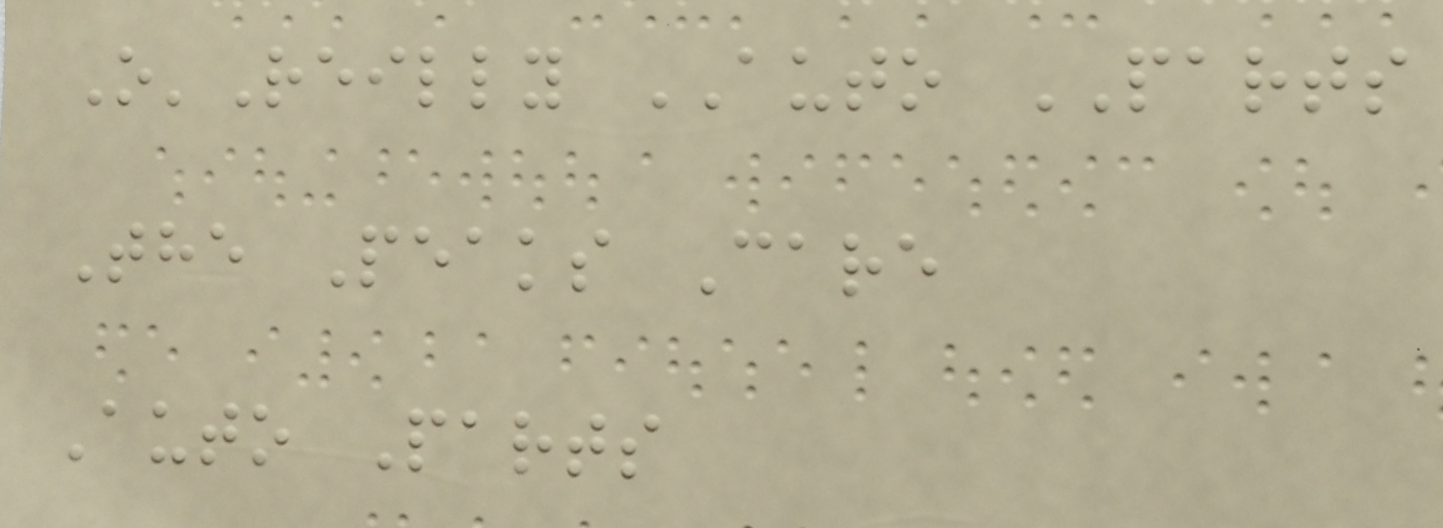O'Reilly AUTO PARTS
The Peaks Care
Auto Parts
